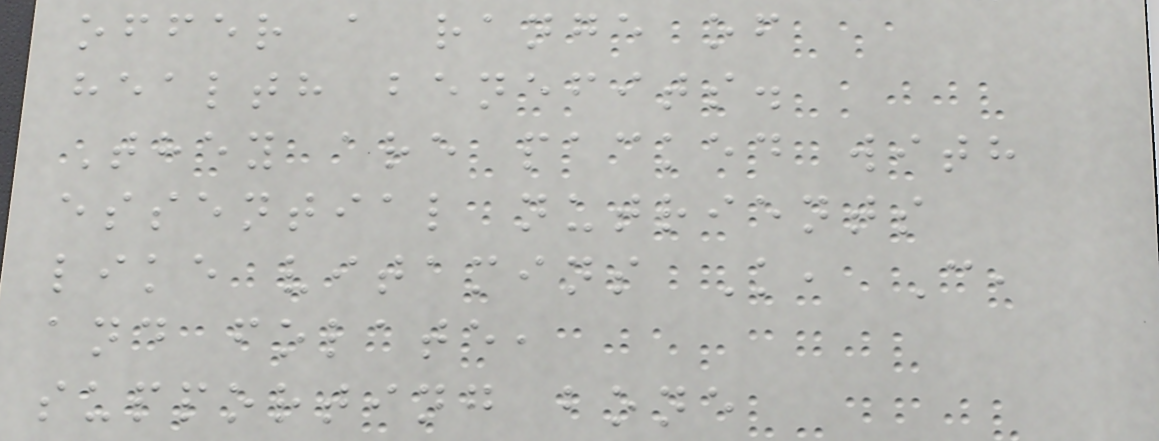offer a range of
health benefits.
They are packed with
essential nutrients
like vitamins K, C,
and folate,
supporting bone
